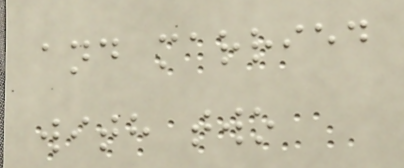and married
with two
